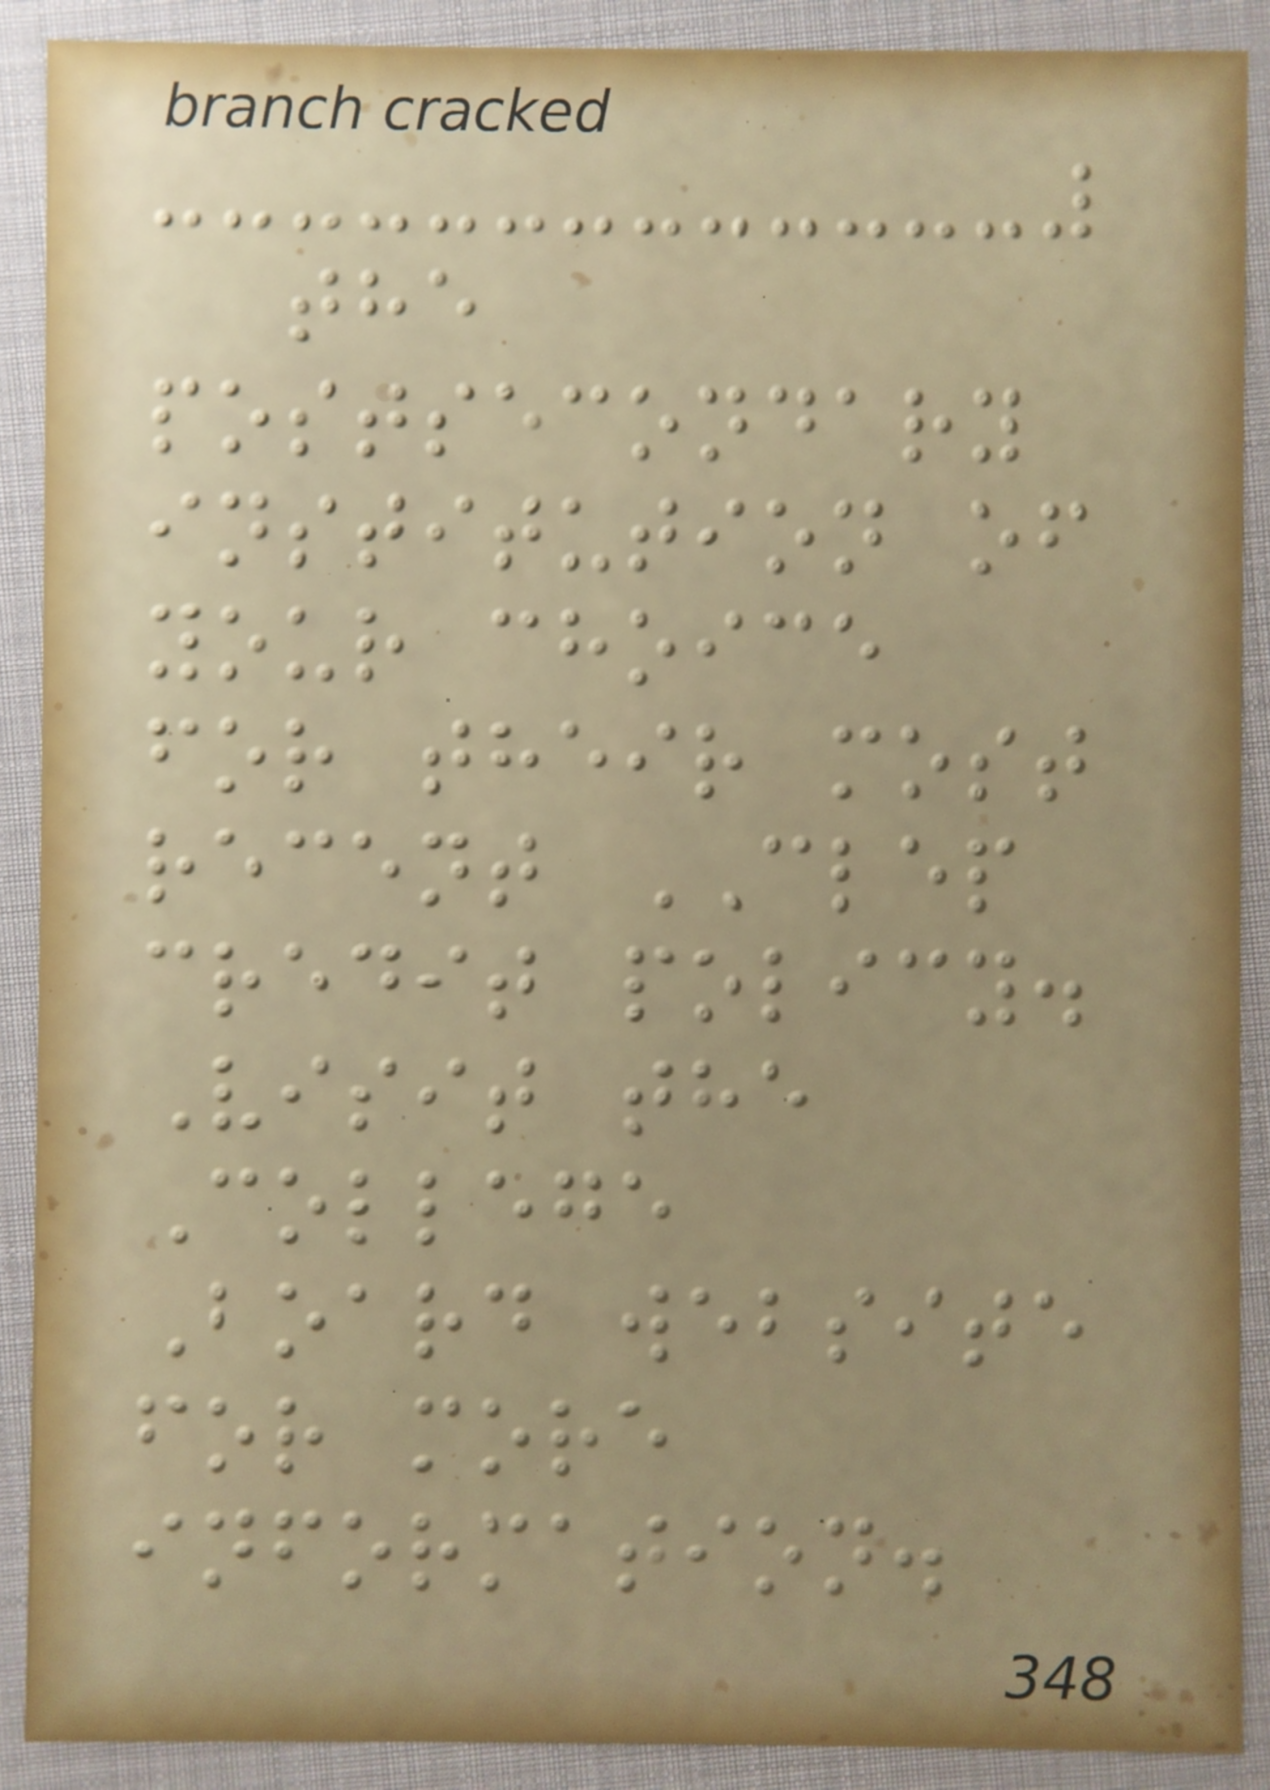the
postsecondary
institution of
your choice
for their most
recent CLEP
credit policy.
Visit the
College
Board website
for more
information.
